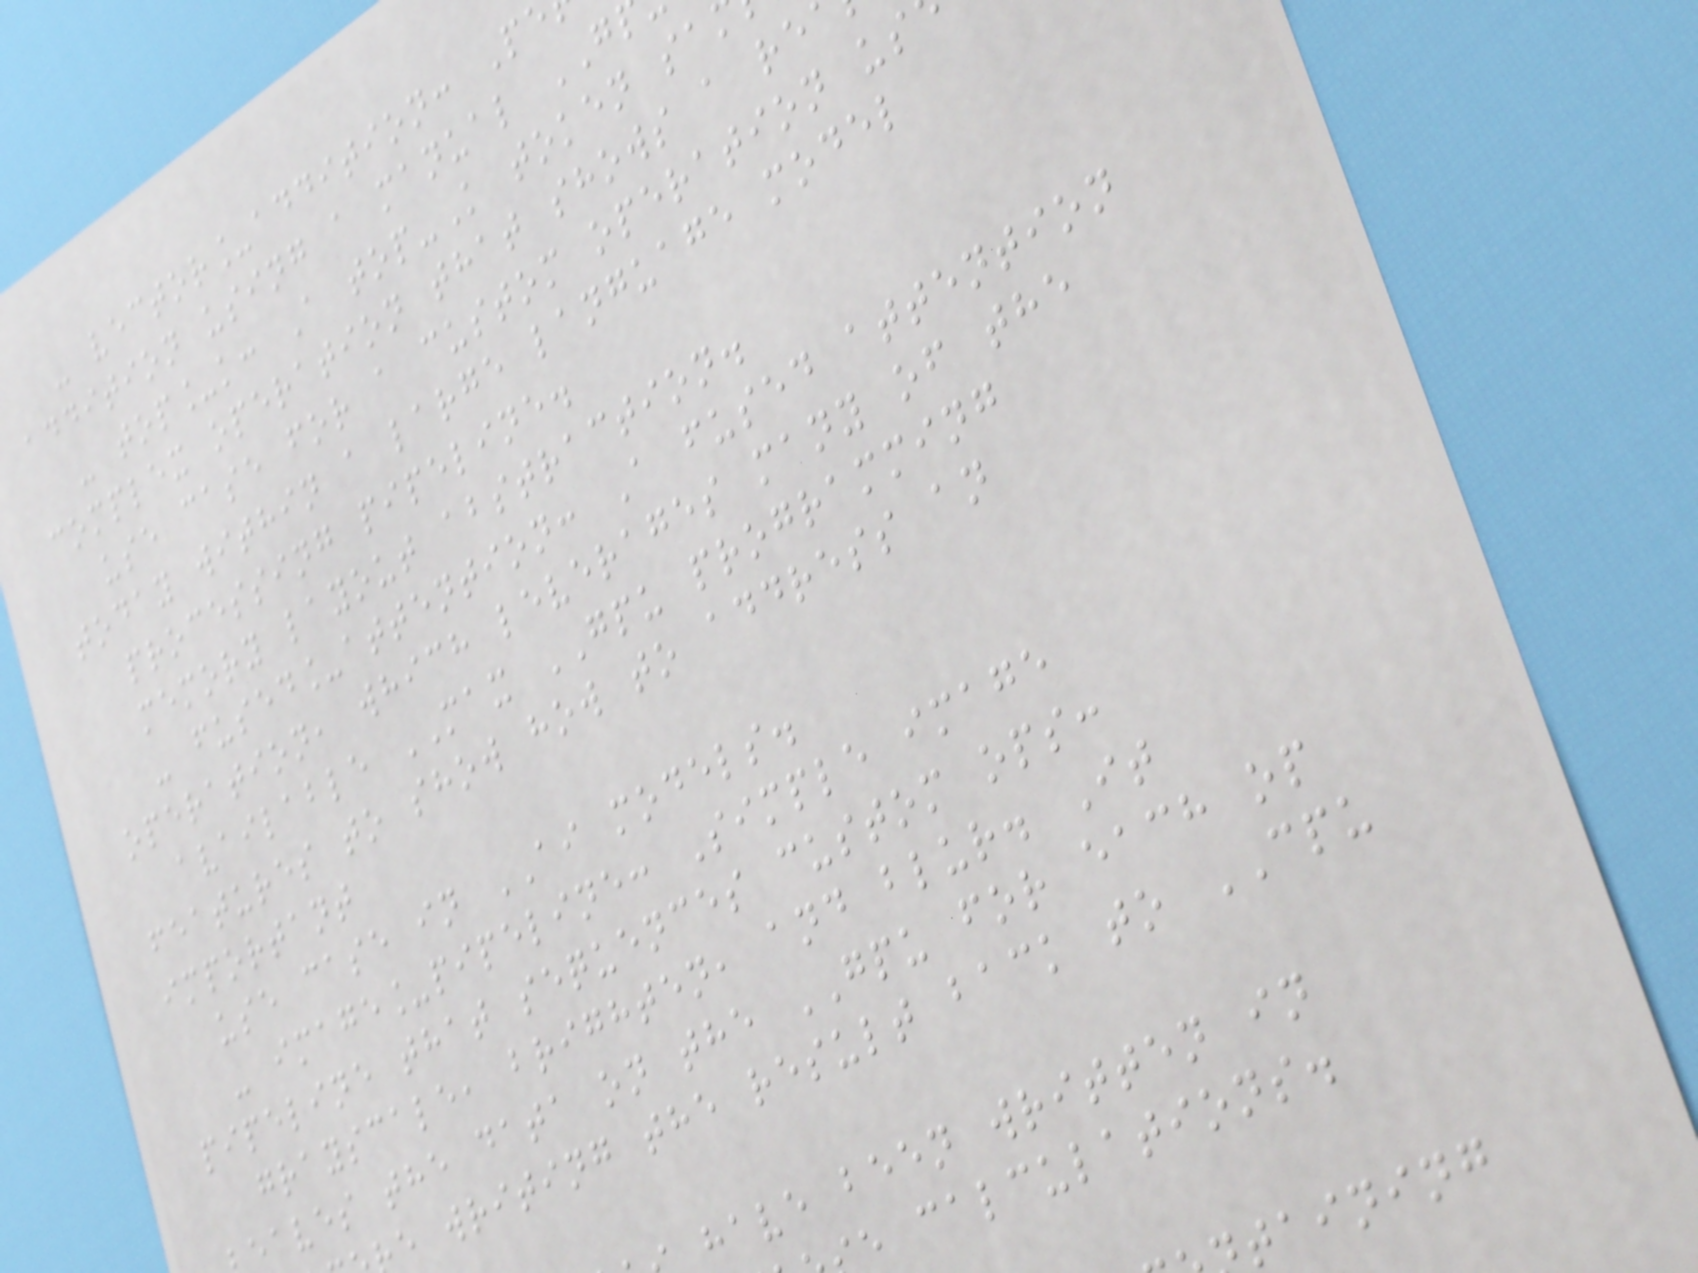- vector_addition: Pe
addition using a manual
- top_k: A top-K token sa
complex operation that shows a re
use case for a custom operation us
today within a large language model
processing pipeline.
memory layout abstraction.
- fused_attention: A fused attention
operation, which leverages many of the
available MAX GPU programming
features to show how to address an
important
use case in AI models.
- image_pipeline: Simple image
pipeline that sequences custom ops:
grayscale, brighten, and blur. It
eaves the data on the GPU for each op
e writing the result back to CPU
have been written in
e calculations.
